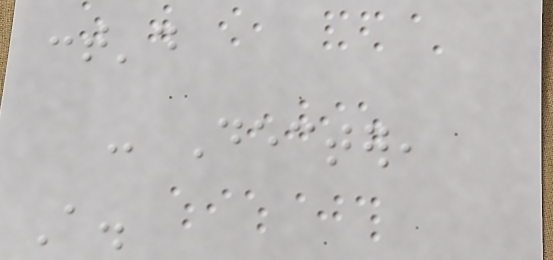cont'd
- Decter,
A.
